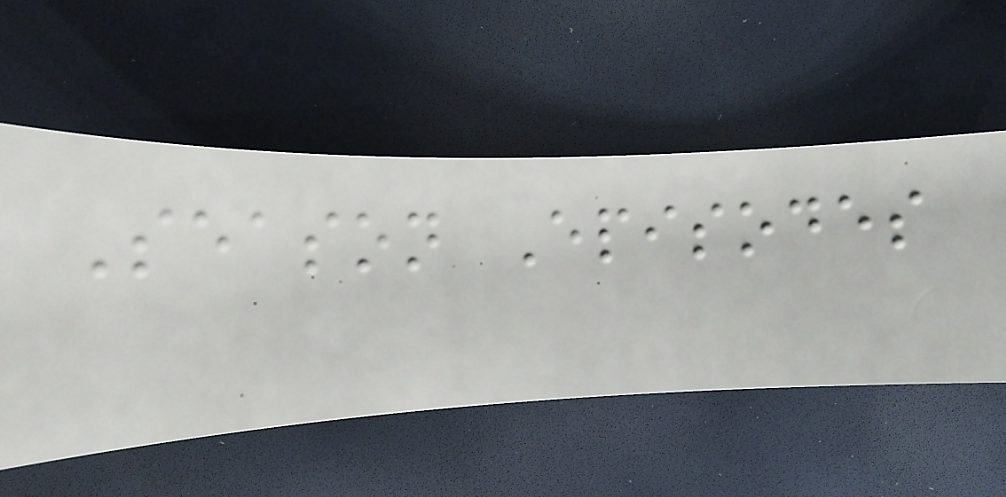Season Episodes
